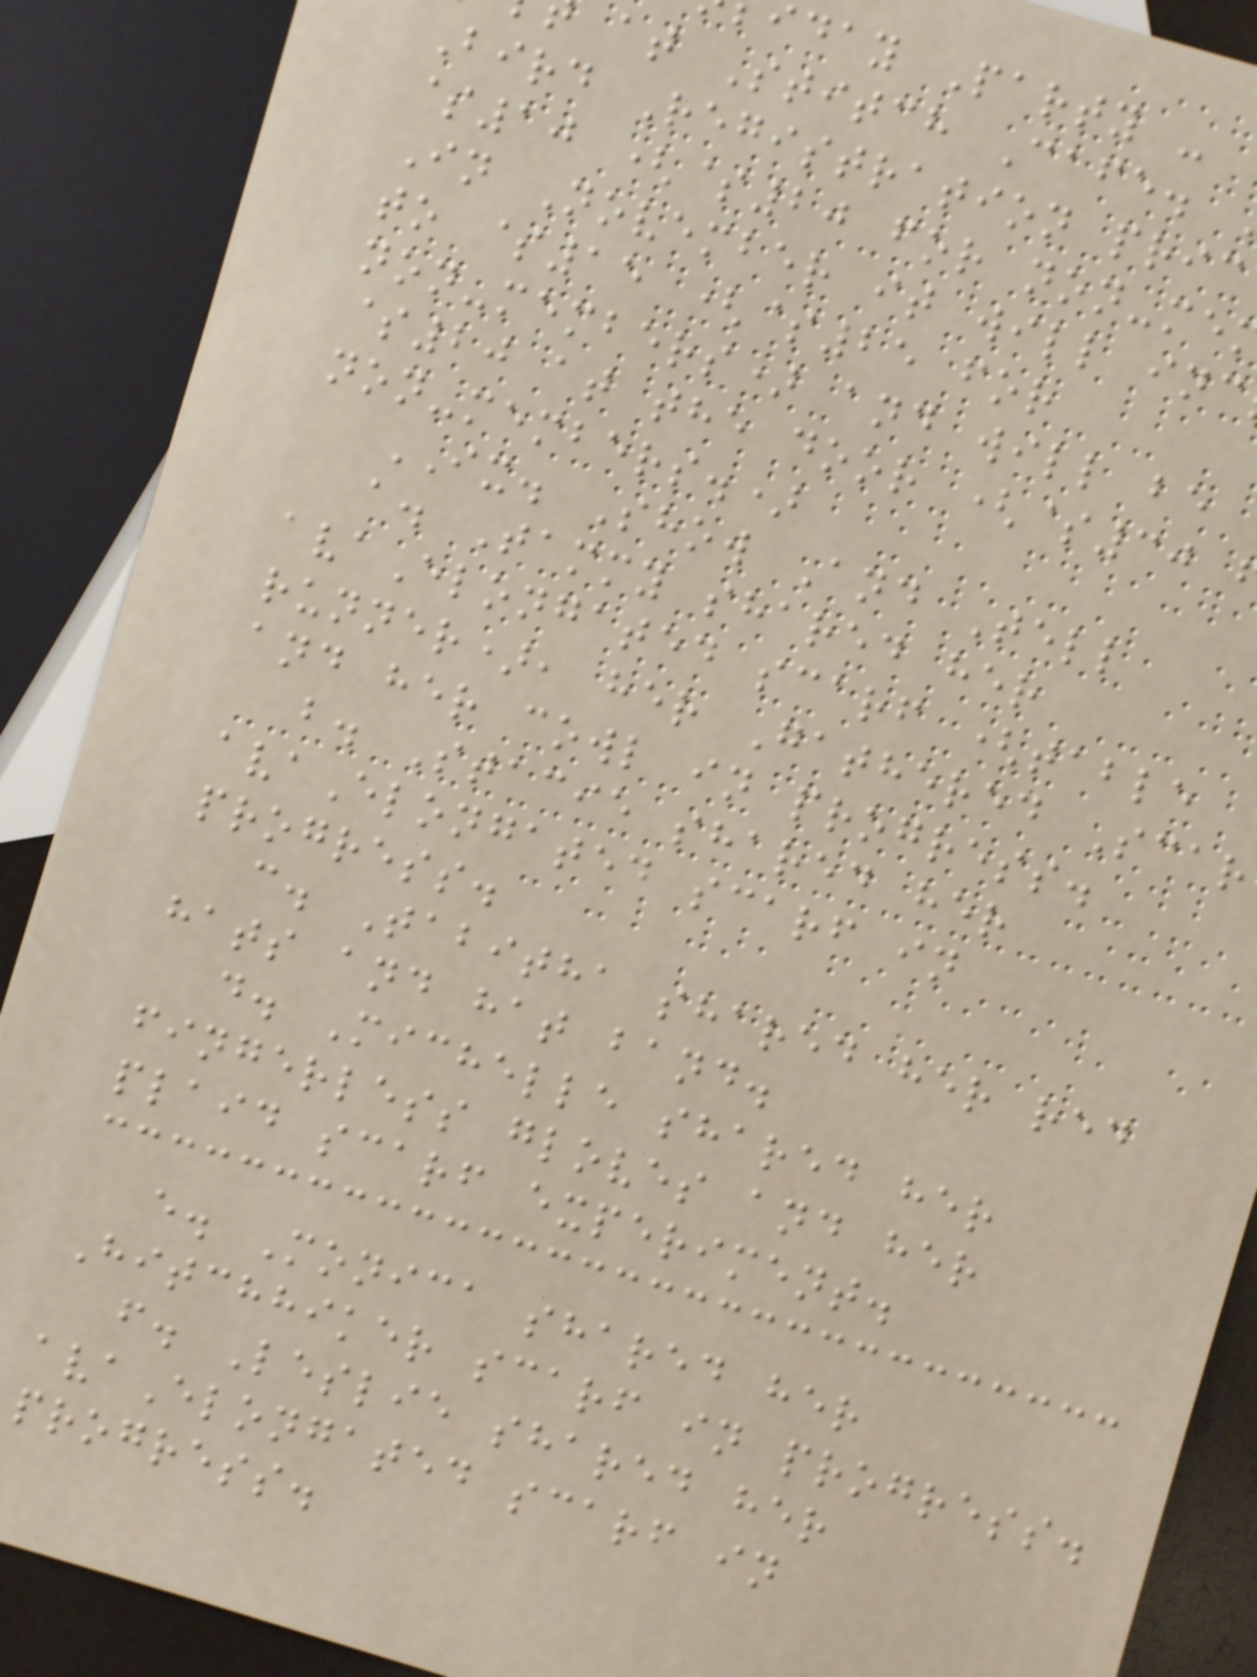day Party -
at Stitch Cafe.
Bird Registration pric
$10 ($20 for non-me
In November it will inc
to $15 ($25 for
non-members) and will be
$20 at the door ($30
non-members.)
IX. Show And Tell
a. Tammy shared her
avaElongated scarf (table
runner), her Gathered Scar
and her cowl in progress.
b. Stacie shared her
avaElongated scarf in
progress.
c. Tabitha shared her red
hats and hat band.
d. Michelle shared her
fingerless gloves and her
plaid scarf experiment.
e. Monica shared her
Hitchhiker scarf in progress.
f. Leslie shared her
avaElongated scarf in
progress.
